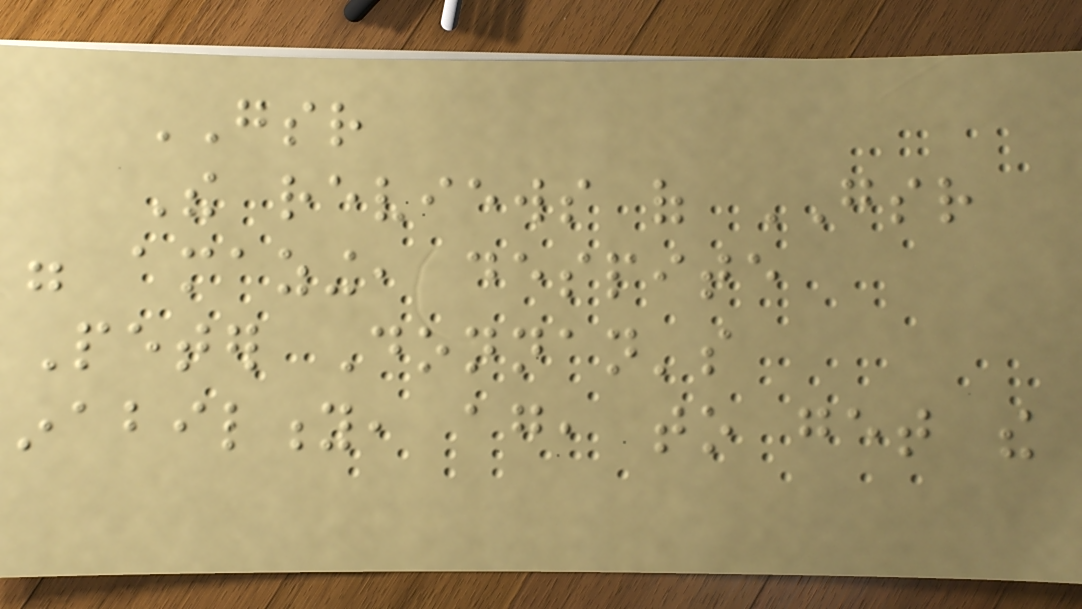GSR
The reviews of GSR
were amazing, despite
Peter Donnan's
inability, again, to get the
